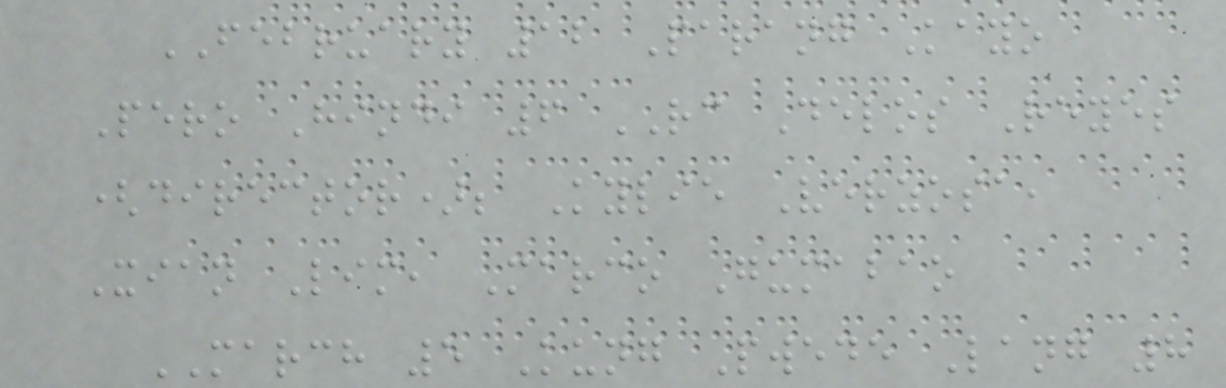FEBRUARY 12 Parang Kayo
Pero Hindi 6 RC Delos Reyes
(director); Kylie Verzosa,
Xian Lim, Marco Gumabao
MARCH 5 Kung Pwede Lang 8
